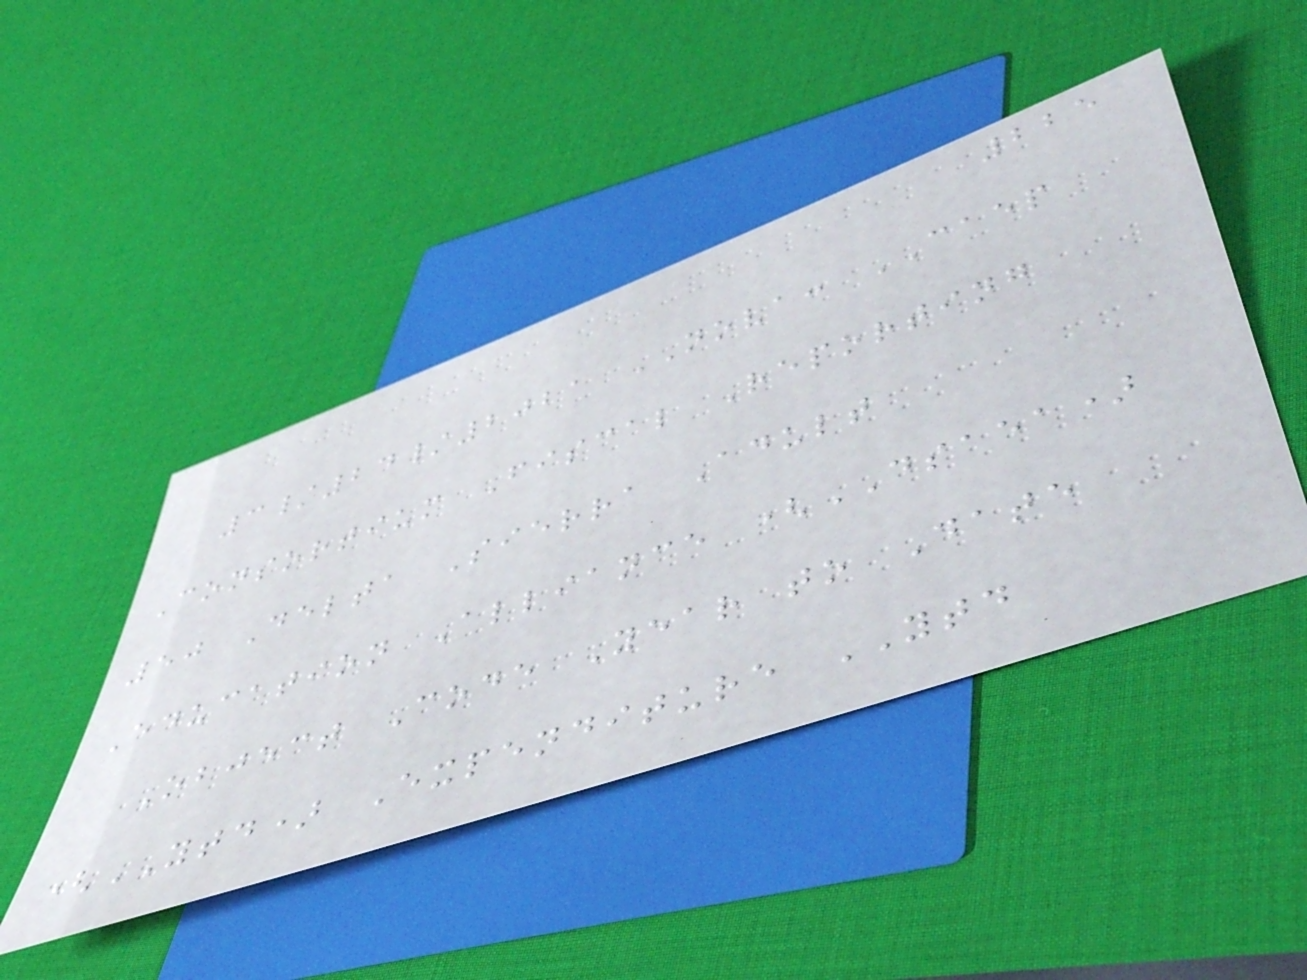225
3/24/2021 NOVA: CAEP
Consortium Fiscal Reporting
50 Delta Sierra Adult
Education Alliance (DSAEA)
Object Code Year to Date
(YTD) Expenditure YTD
